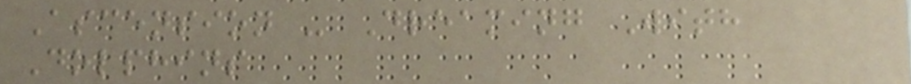Ascension - Dreaming With
Dolphins
